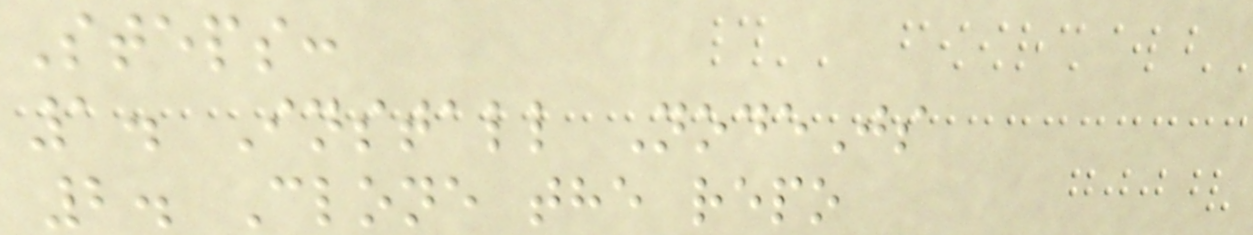Steps:
1. Install NodeJs
2. Clone the repo
